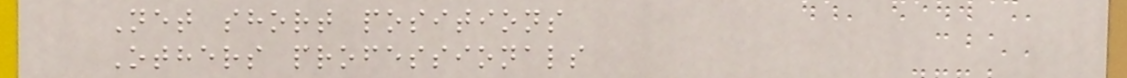Net short positions
Others professionals
